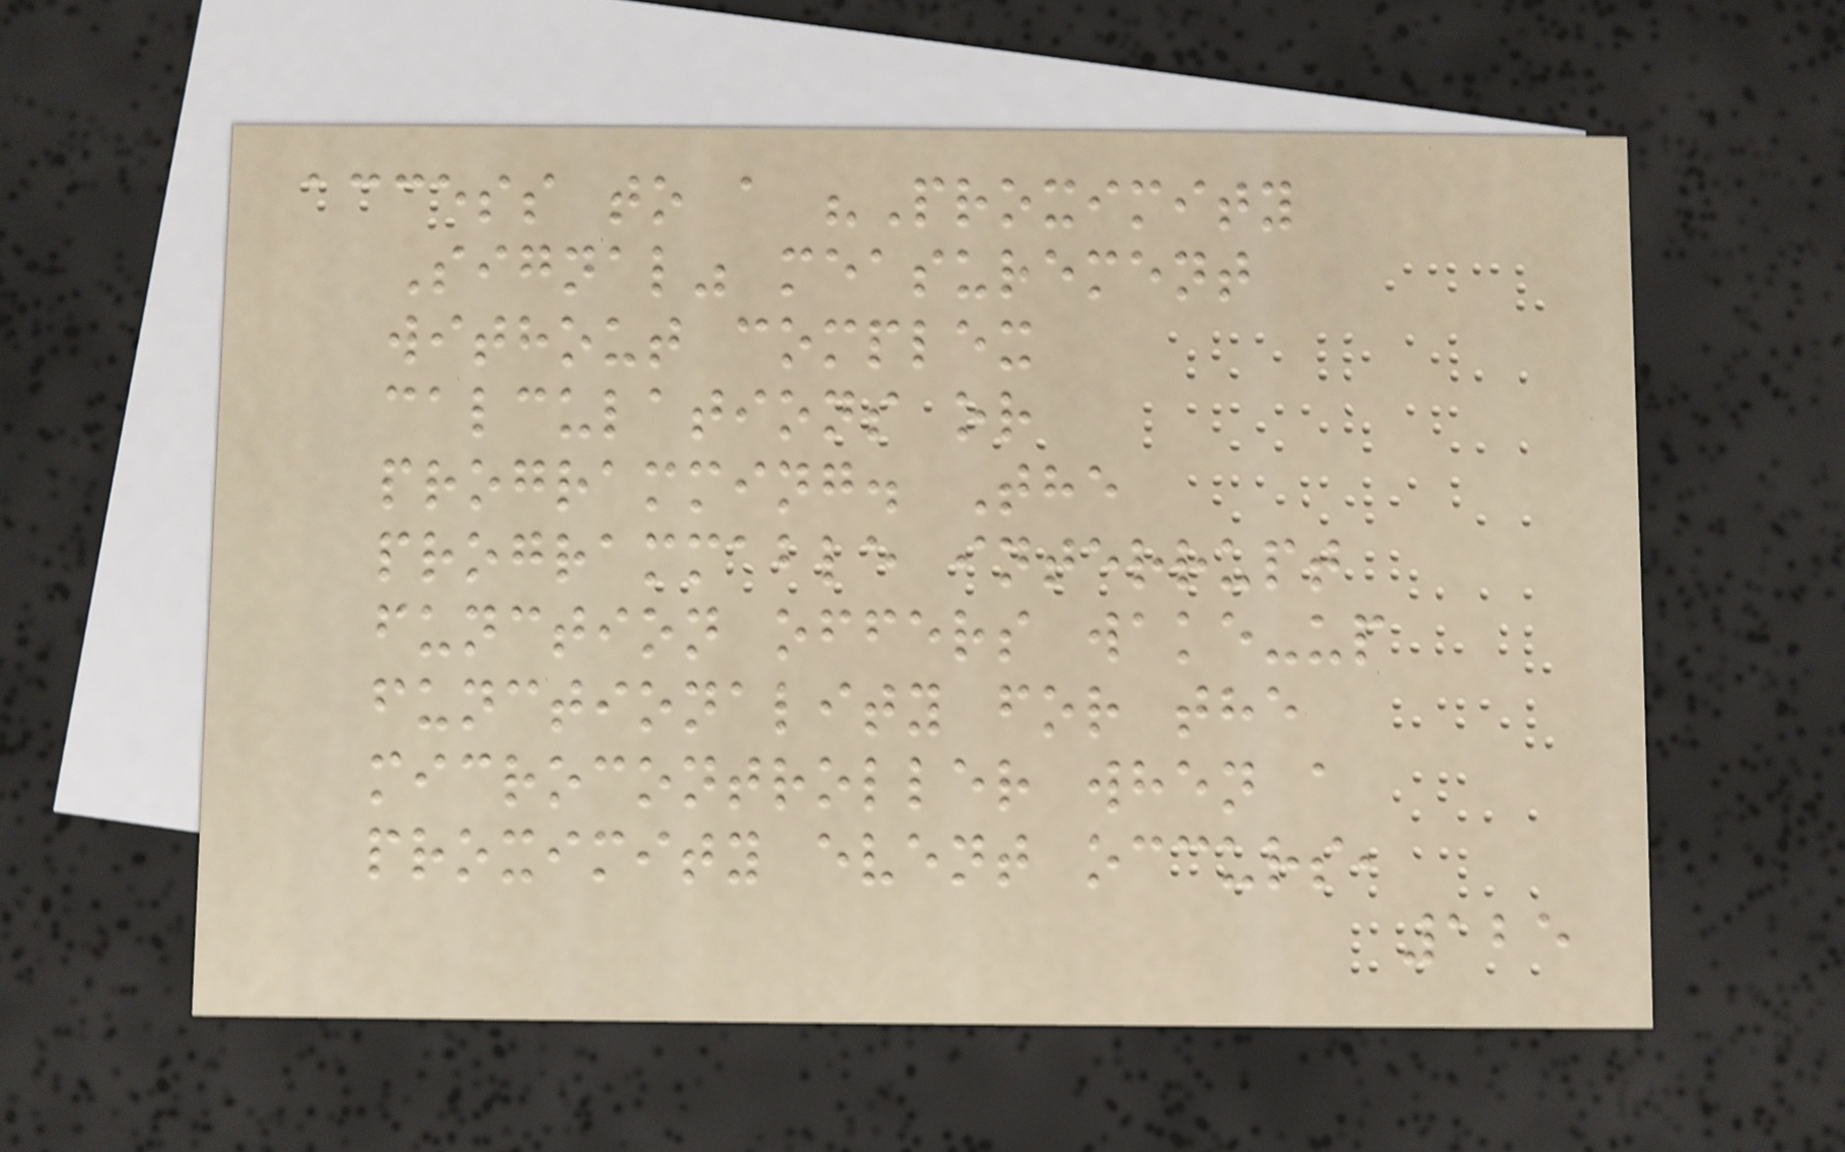access to a "Proximity
Signal" measurement
without complex
calculations or
programming. The
programmable interrupt
function offers wake-up
functionality for the
microcontroller when a
proximity event occurs,
125
